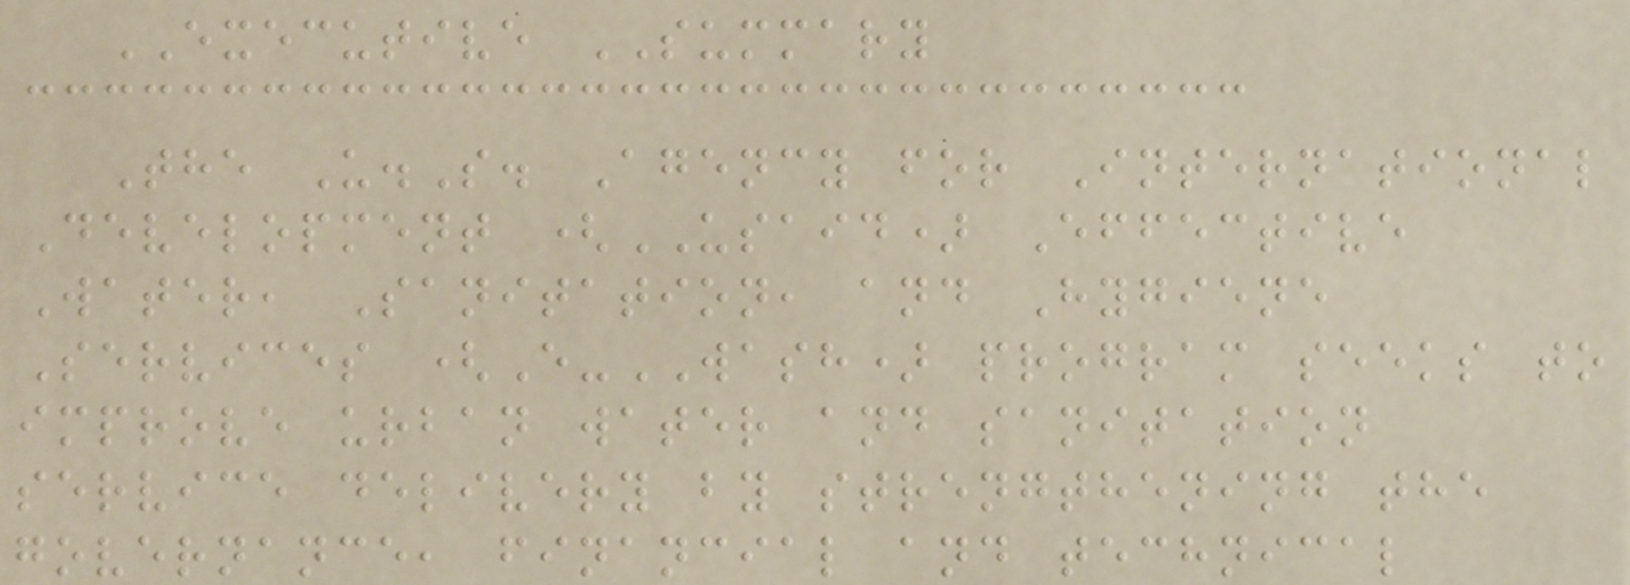EXECUTIVE SUMMARY
The U.S. Agency for International
Development (USAID) Effective
Water, Sanitation, and Hygiene
Services (E-WASH) program seeks to
improve urban water and sanitation
service delivery by strengthening the
governance, financial and technical
